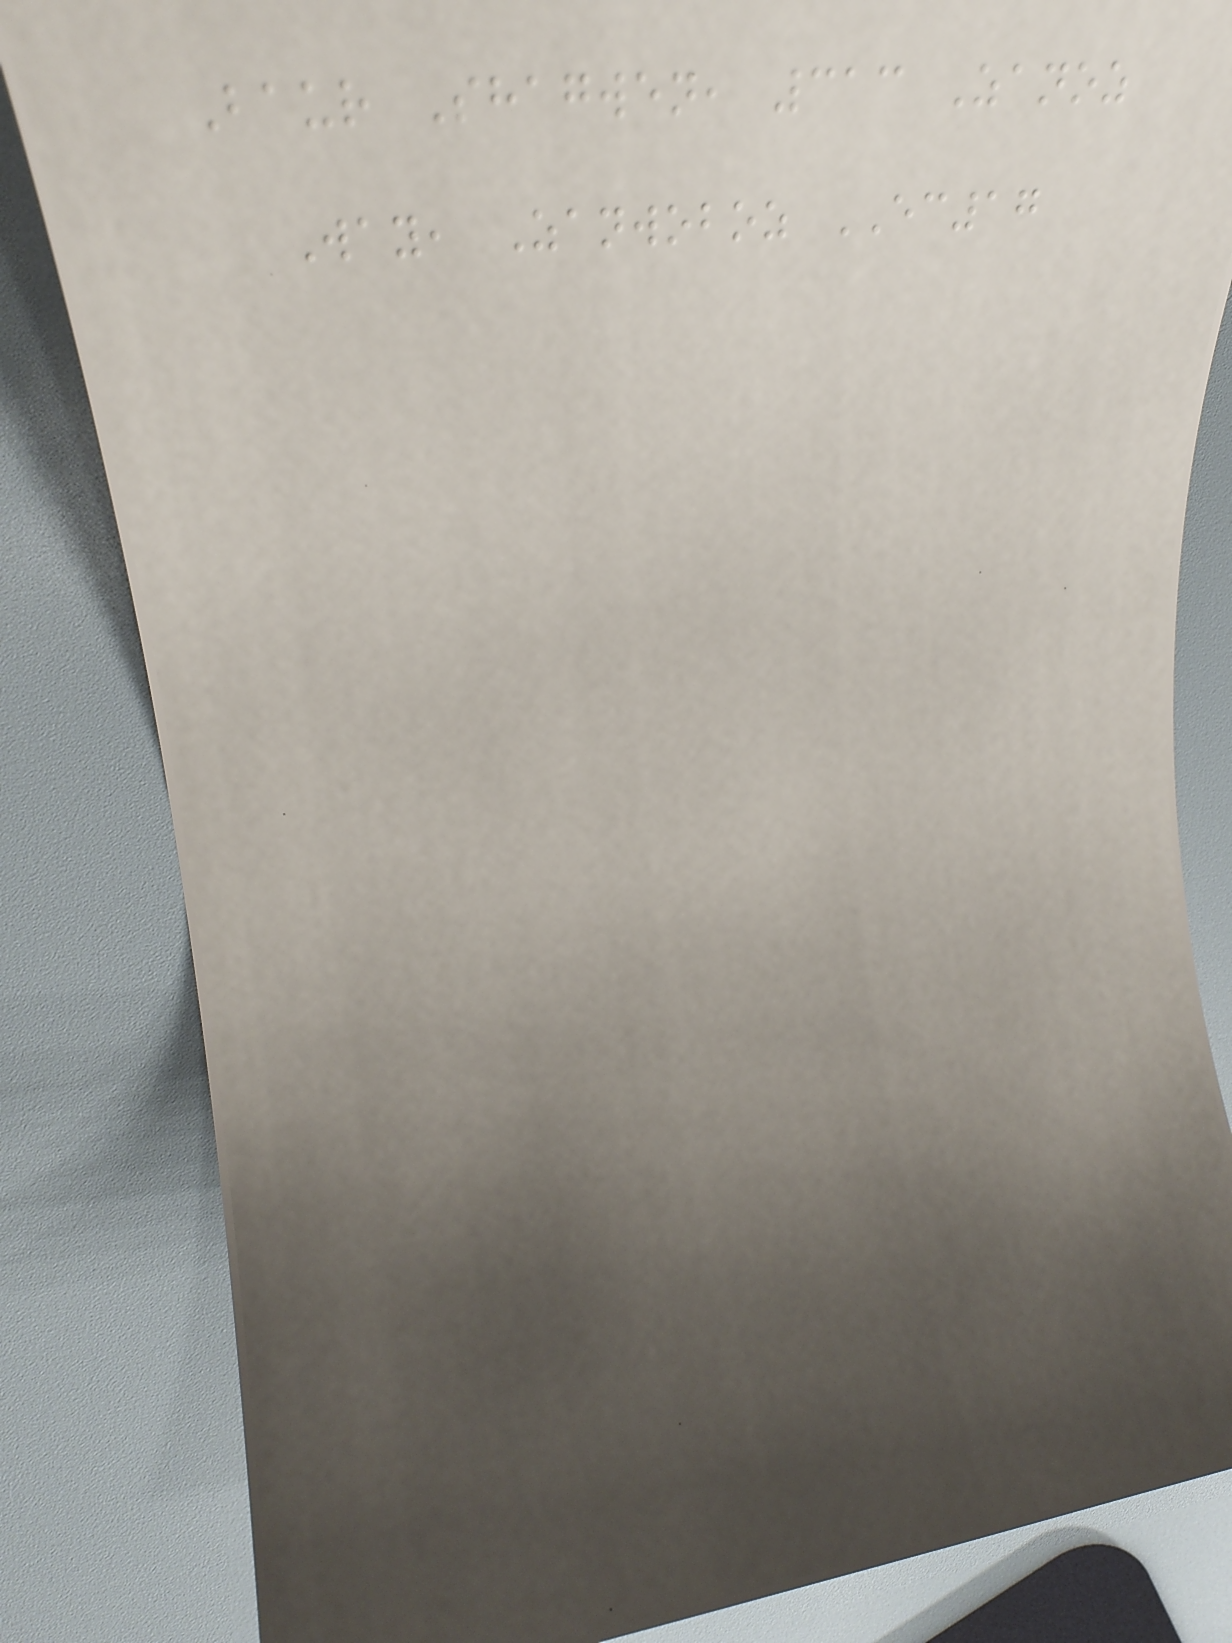Baur Shagwen, 313 Zanoz
Way, Zanwoboz EC17
